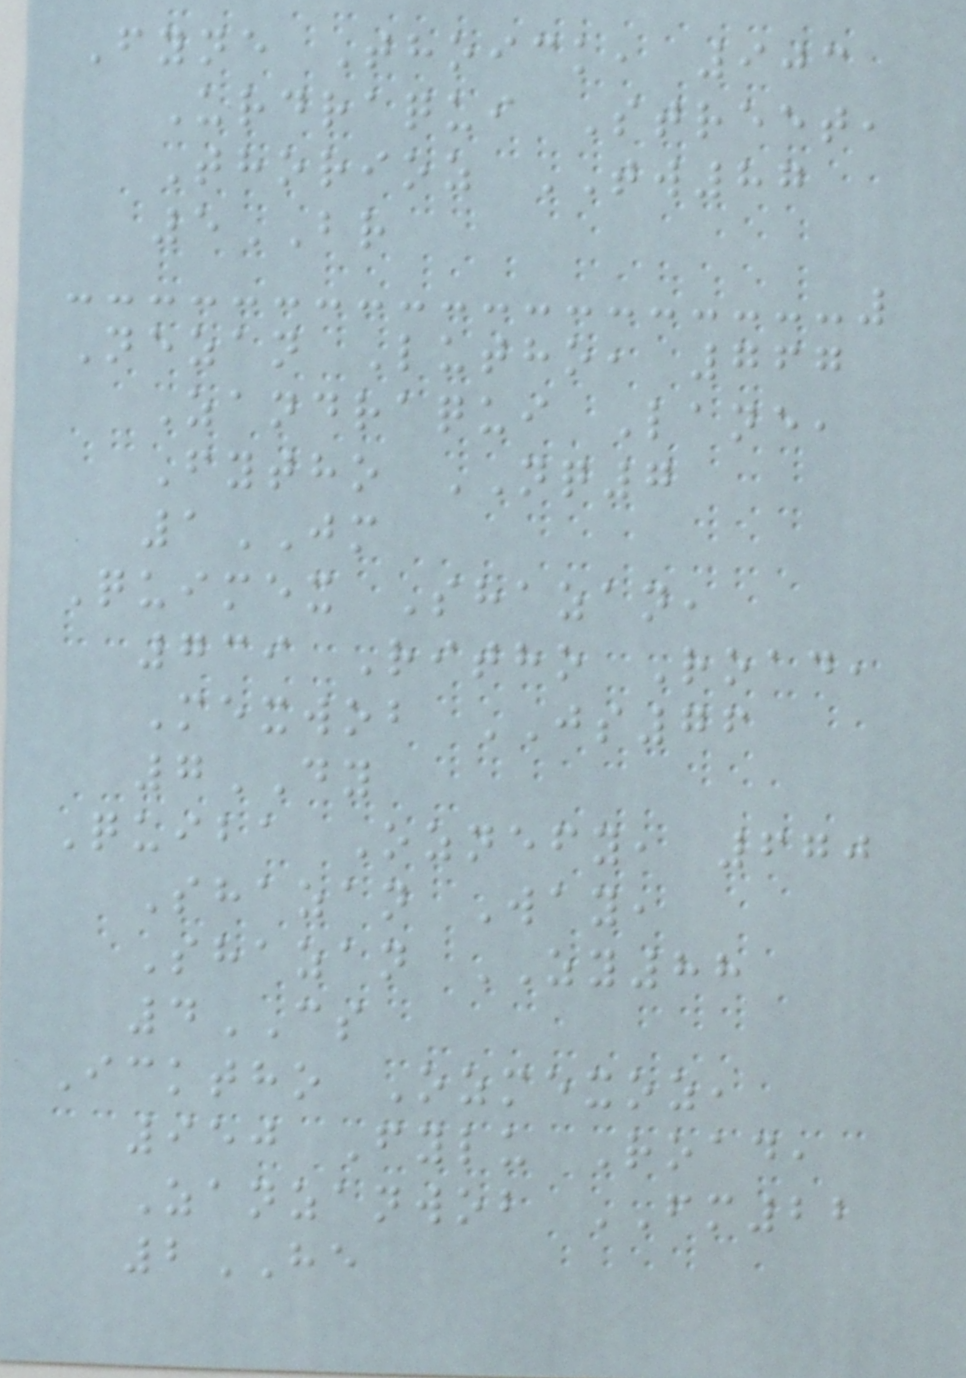Fyne Thoick, 903
Urdraqui Street,
Thorioz TW87
5BR
Nezan Lutho, 767
Zandraqui Lane,
Fytho NQ7
1JM
Quimex Shazan,
739 Ritho Road,
Mexwob JS76
7DY
Quiba Oznefy, 670
Shazan Way,
Shazan ZY88
4CS
Icktho Ozmexoz,
950 Fylu Road,
Zanzanwob FM22
2HE
